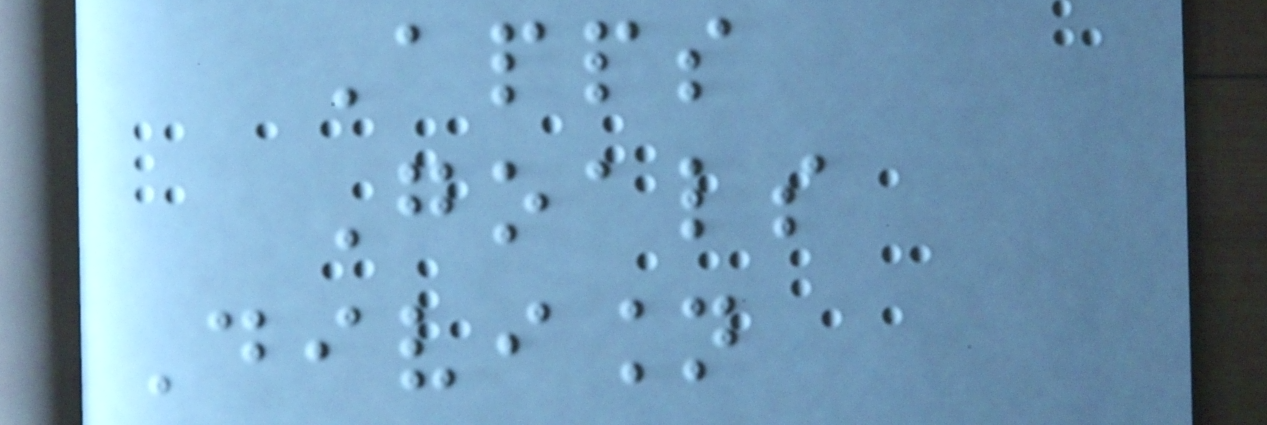Apps
Goals
Division
